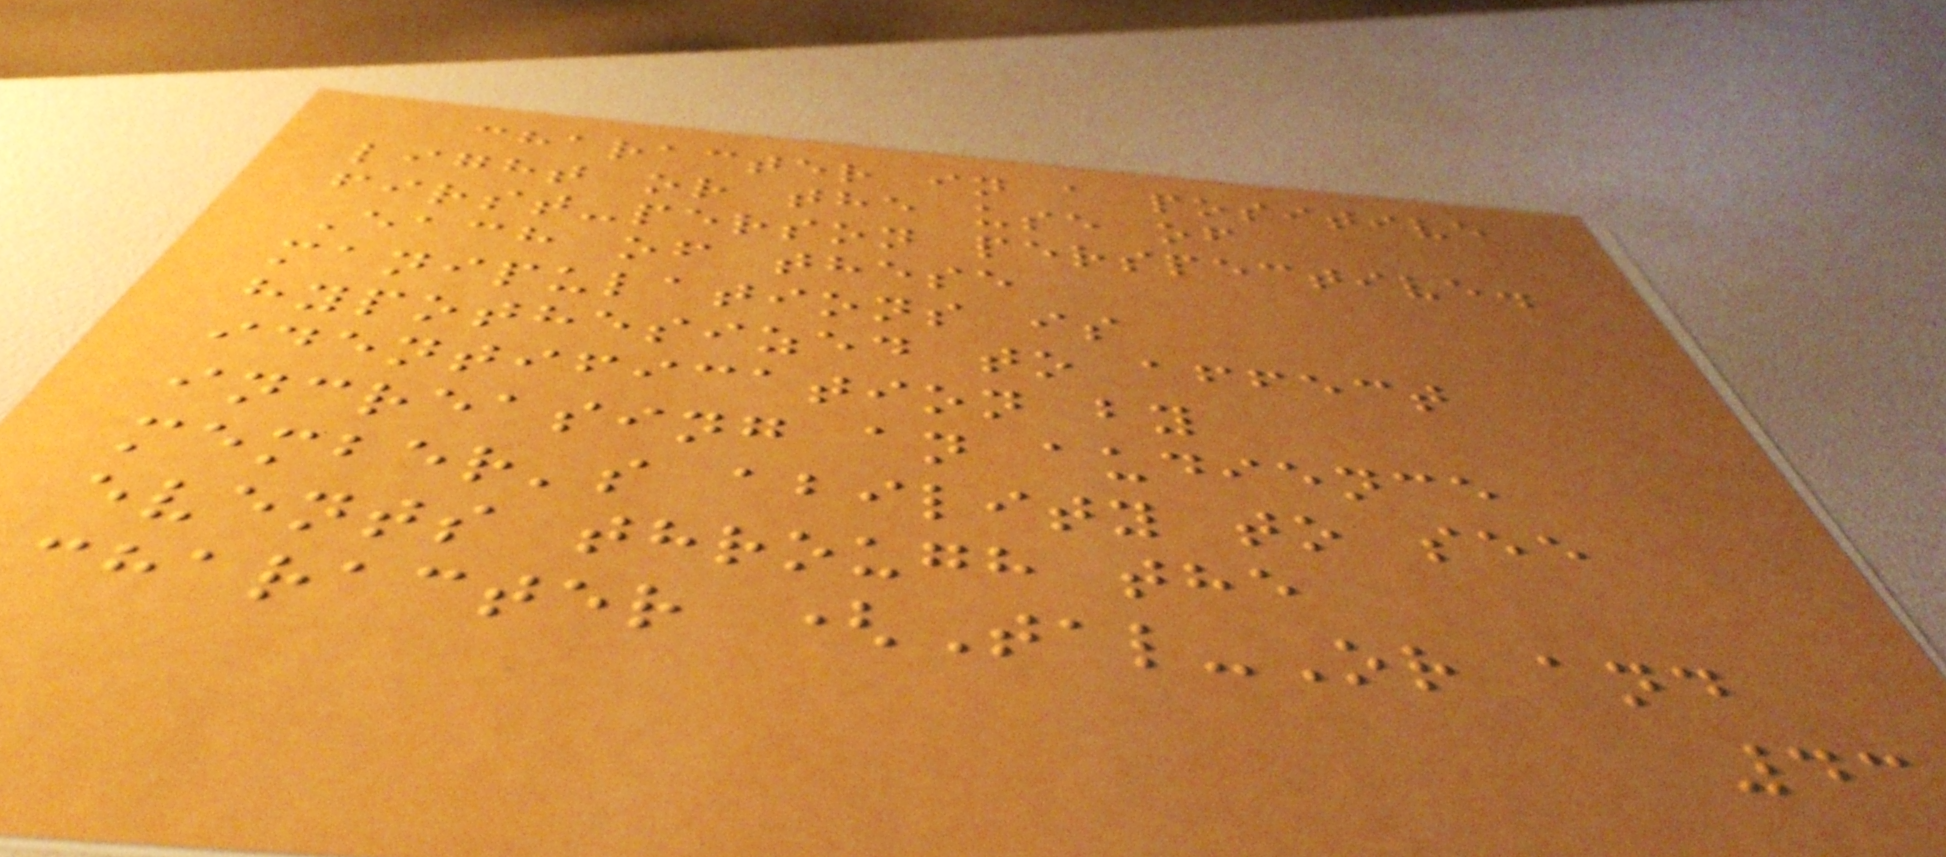character in a positive
light or the use of
first-person perspective.
Each of these
manipulations is
hypothesized to affect
identification by
increasing an audience
member's ability to see
events through the
character (Tal-Or and
43
